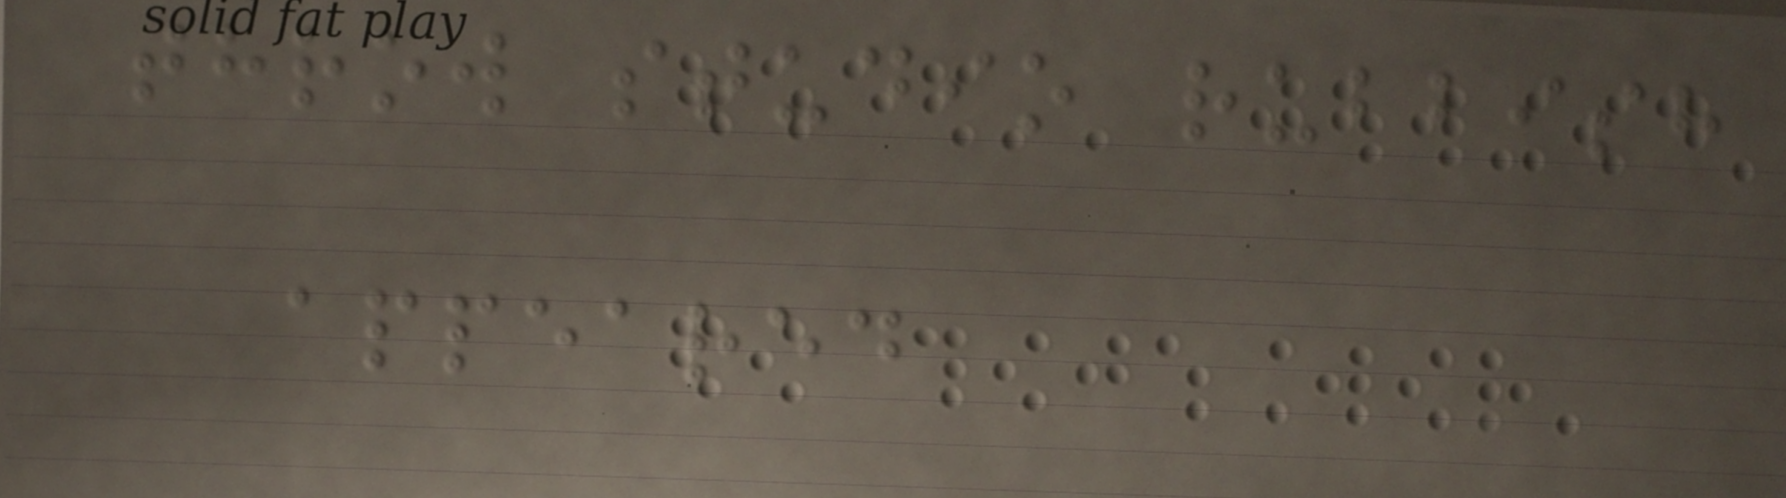throw studio rubbish
appeared
